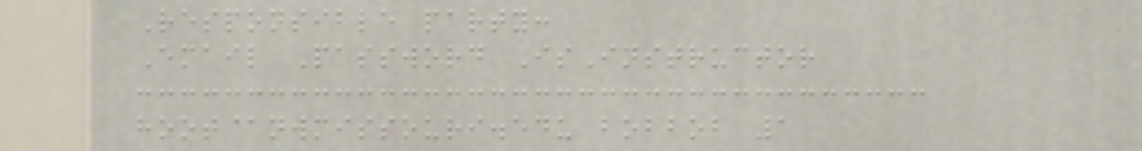Responsible party:
Email Password IsInstructor
hoot@nwmissouri.edu bobbob 1
